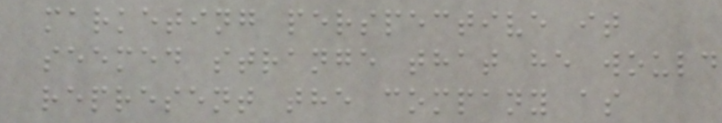marketing perspective it
seemed strange that he would
represent the company as
